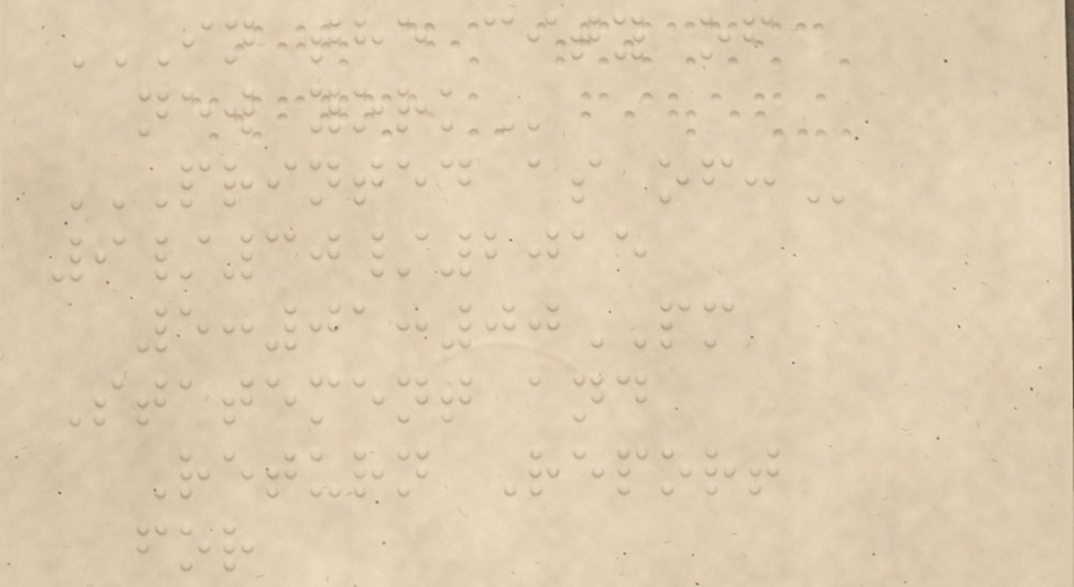IN THE CITY OF
NEW YORK
PRINTED AS OF:
9/30/2015
5:01:00PM
Statement and
Return Report
for
